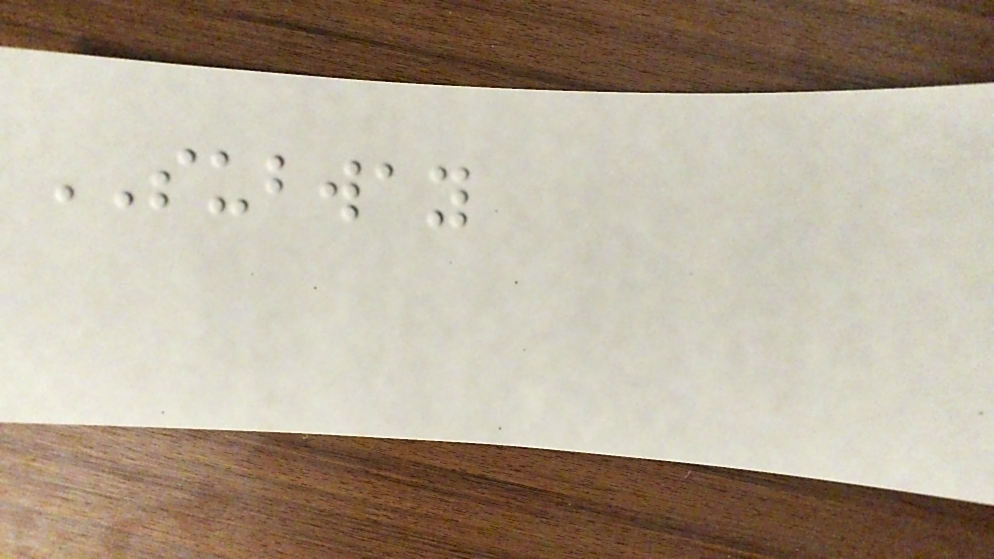SUBWAY
